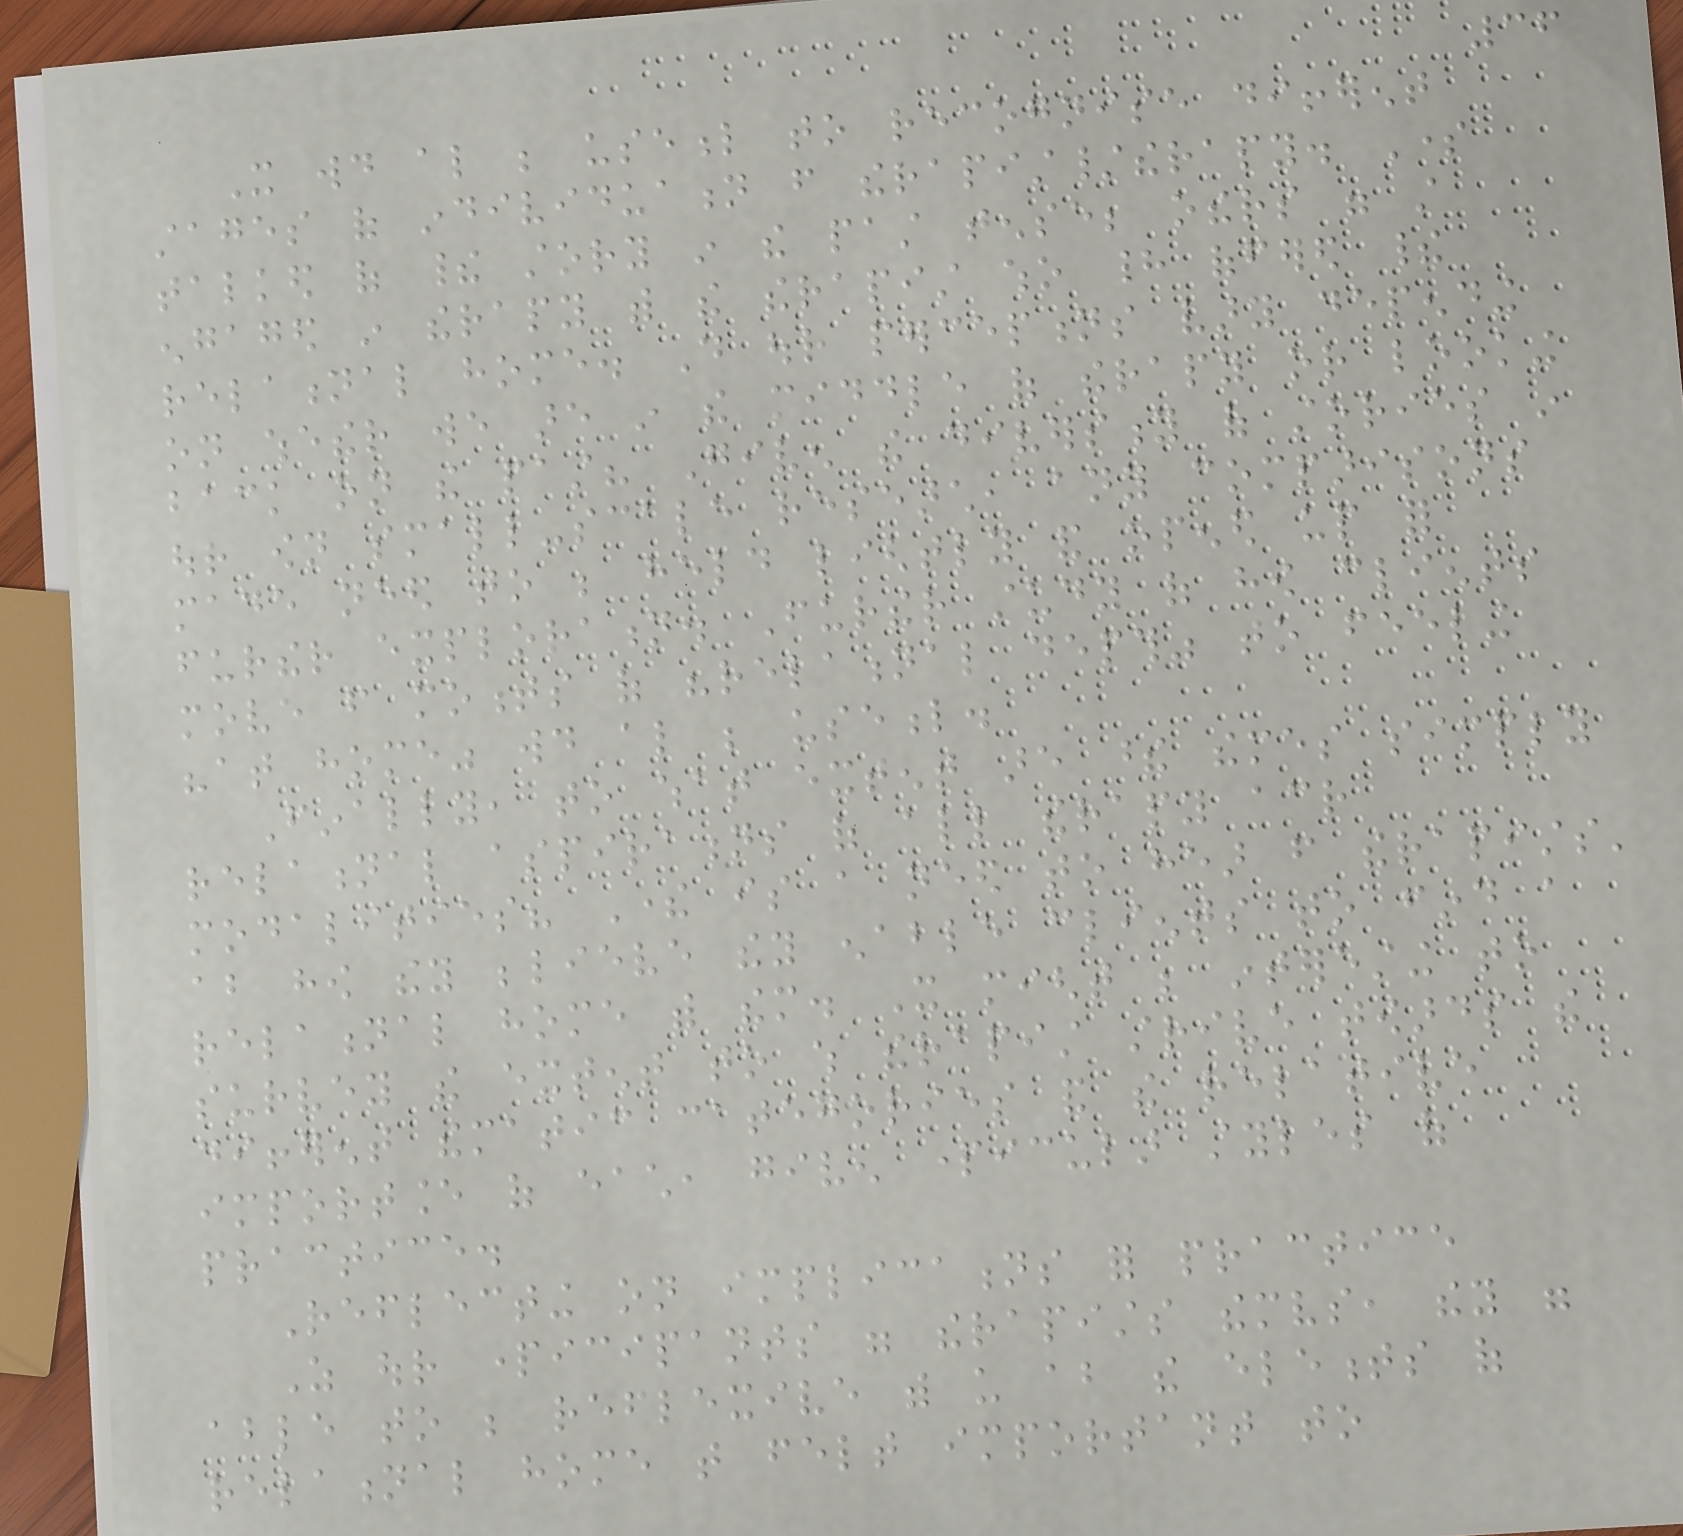36
It would also be useful to recognise different
stages of individuation from therapist/therapy. Some
talked of their story in the past tense; others were still
engaged in therapy with the therapist who had offered their
relational home. Do our perceptions vary depending
on whether we are in the middle of therapy or looking
back on the past? Given the diversity of stories in
our own small-scale research, any comparisons
made need to be held lightly and opened up for
further exploration. Further study of how clients
move from moments of "relational depth" to feeling
"at home" would also be useful.
Finally, to what extent are these themes simply
relational aspirations of all therapy across
modalities? There is a need to hear from therapists'
about how they believe they enable clients to find a
relational home with them. It might be interesting to
survey the extent to which therapist strive towards the
different thematic categories and the relative
importance of each, given particular styles of
practice.
Reflecting on implications for practice
As our participants were therapists themselves, they were
able to be reflexive with us about the elements of
relational home that felt important to
